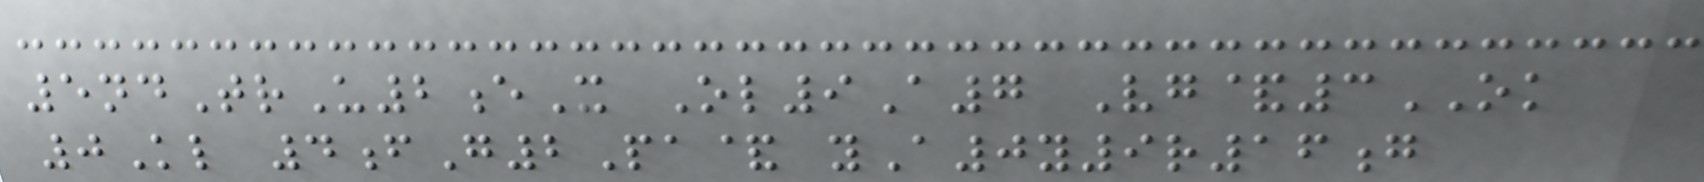5ndTrU2eX Ol9A7 Vg&3OK
0Kl 4fG2Pa& yA0y9r16g
